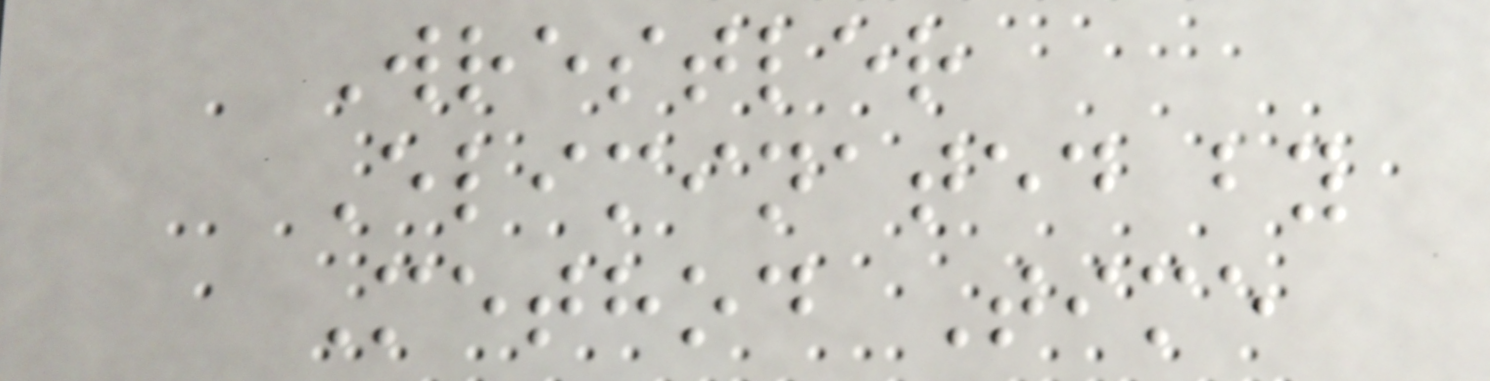Wrestler
Eliminated by
Method Time
